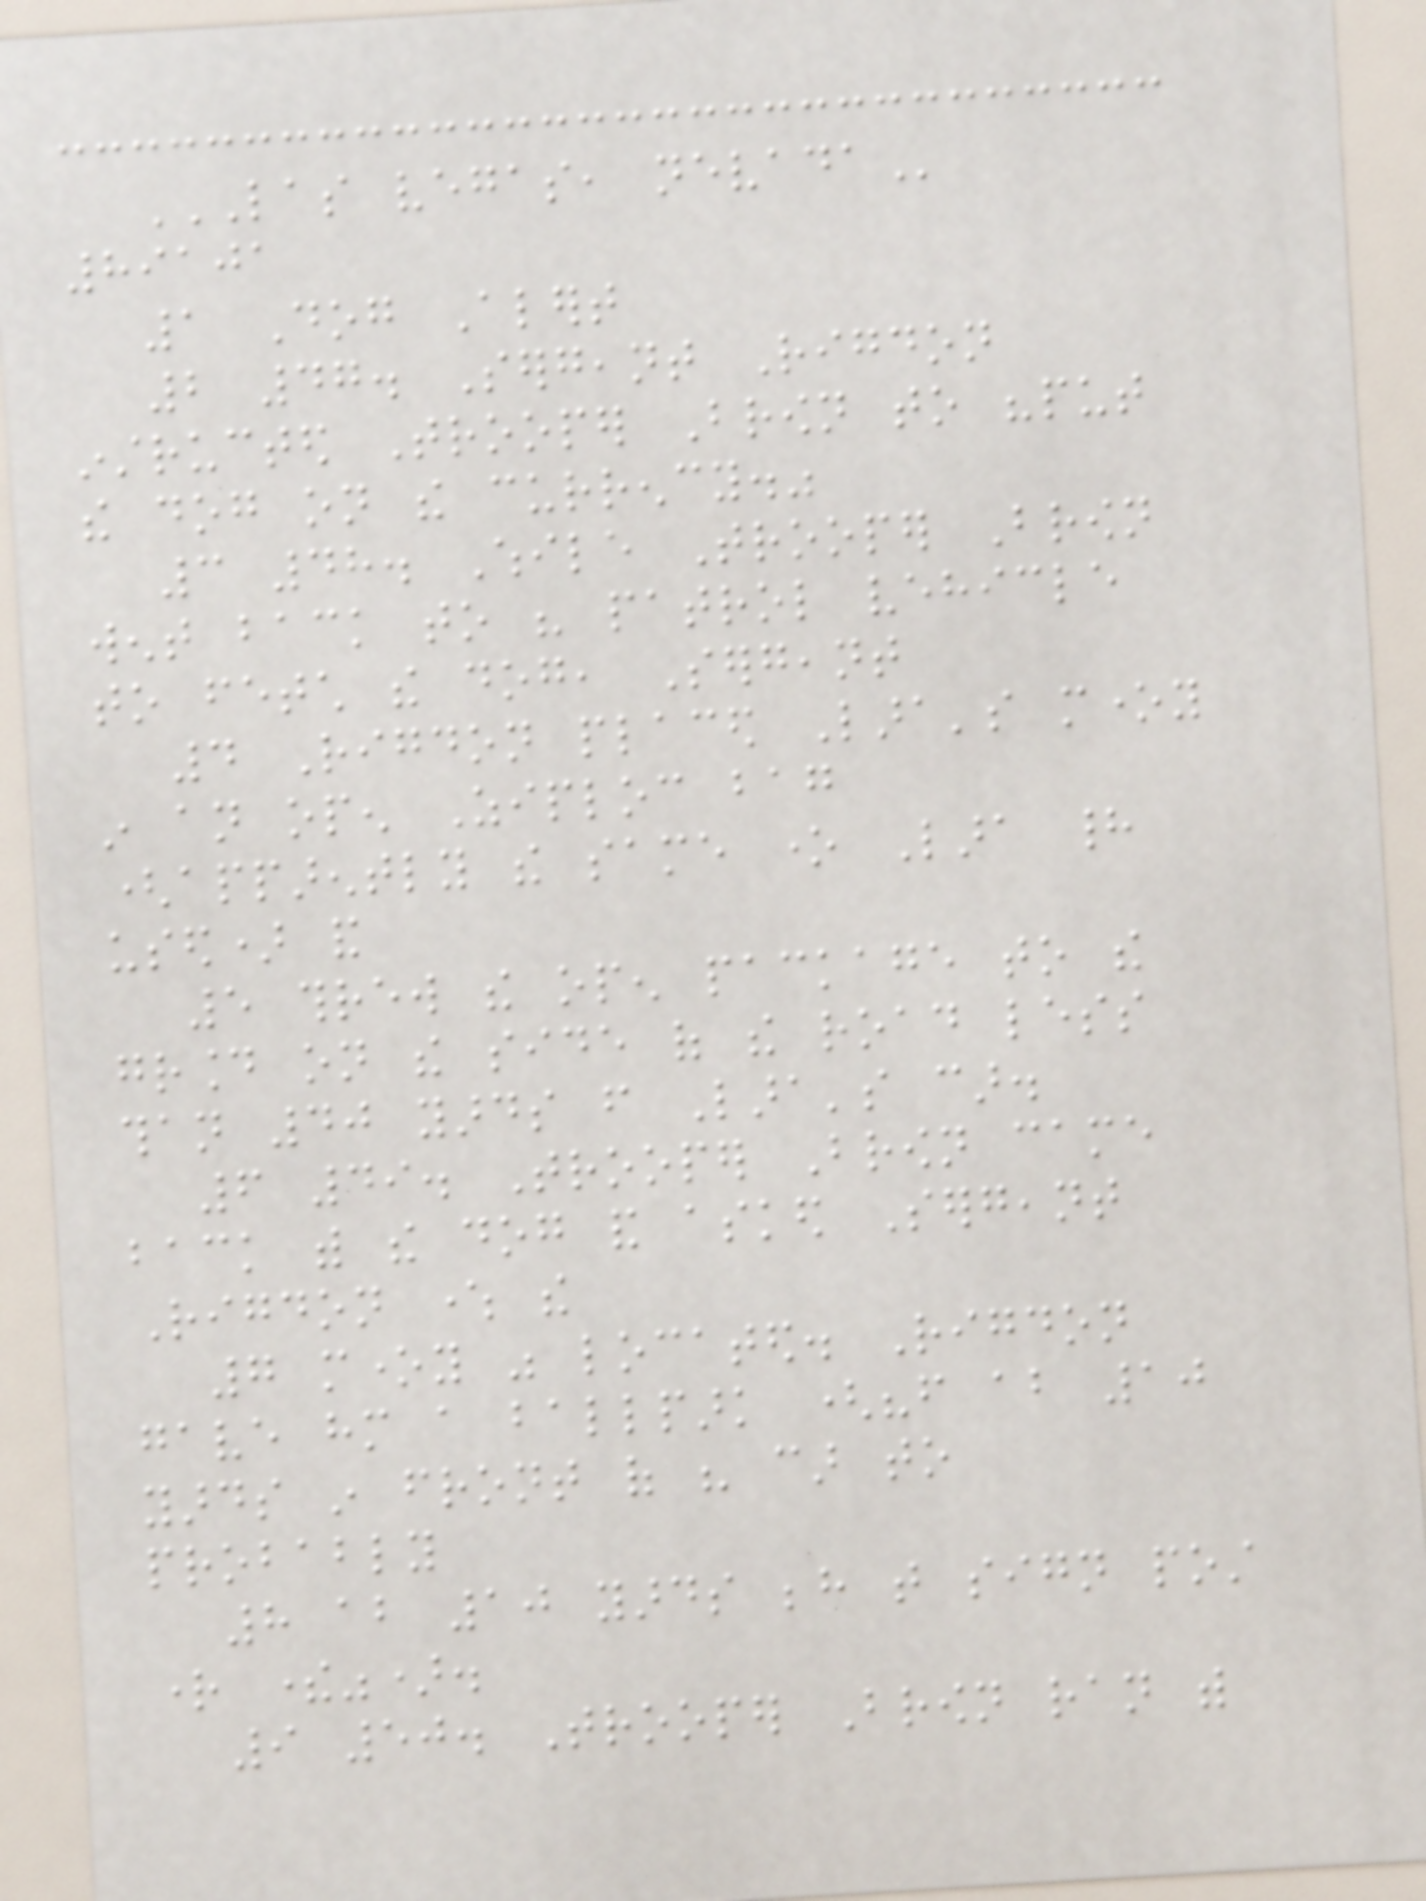LAS VEGAS, NEVADA
89101
1 Dog Alert
2 47. Sergeant Rigdon
instructed Trooper Brown to "put
the dog on the currency."
3 48. While Trooper Brown
went back to his patrol vehicle
to fetch the dog, Sergeant
4 Rigdon placed Lara's money
in an open Ziploc bag
(apparently the same one Lara had
used) and
5 threw the open package to the
ground on the side of the road less
than 40 yards from Lara's car.
6 49. Trooper Brown came
back with the dog and asked Sergeant
Rigdon where the
7 money was located. Rigdon
gave him a ballpark ("from about 10
yards in front of his car to
probably
8 about 10 yards behind that sign post
right there").
9 50. Trooper Brown ran with
